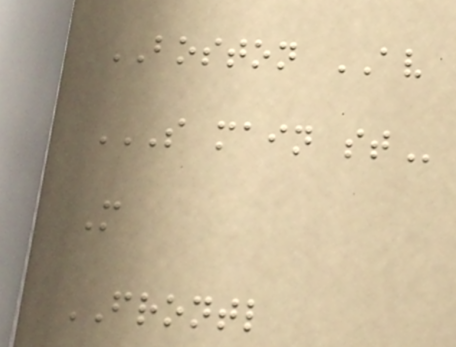BOSTON AV
S MAIN ST
M
FRONTL
